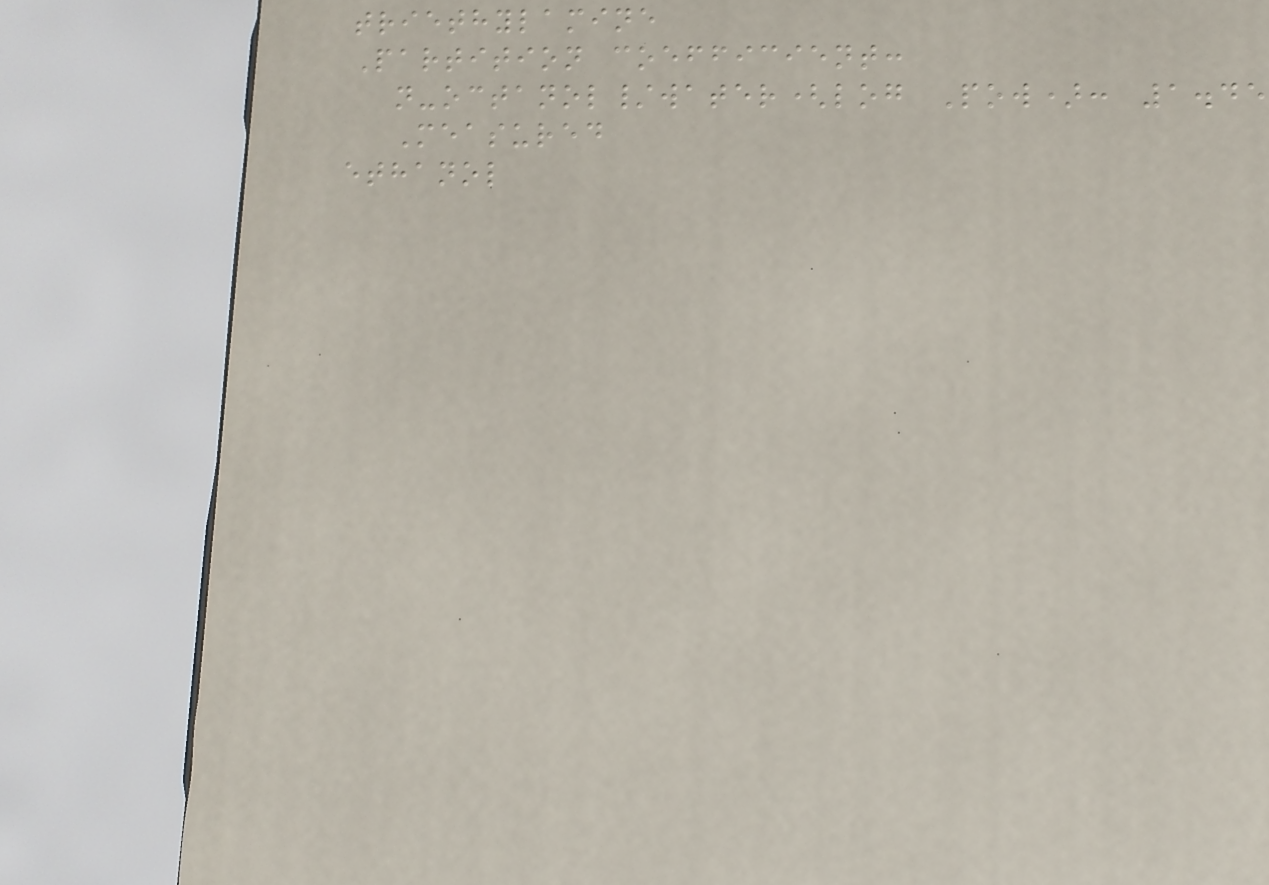triethylamine
Partition coefficient:
n-octanol/water(log Pow): 1.45
Measured
ethanol
